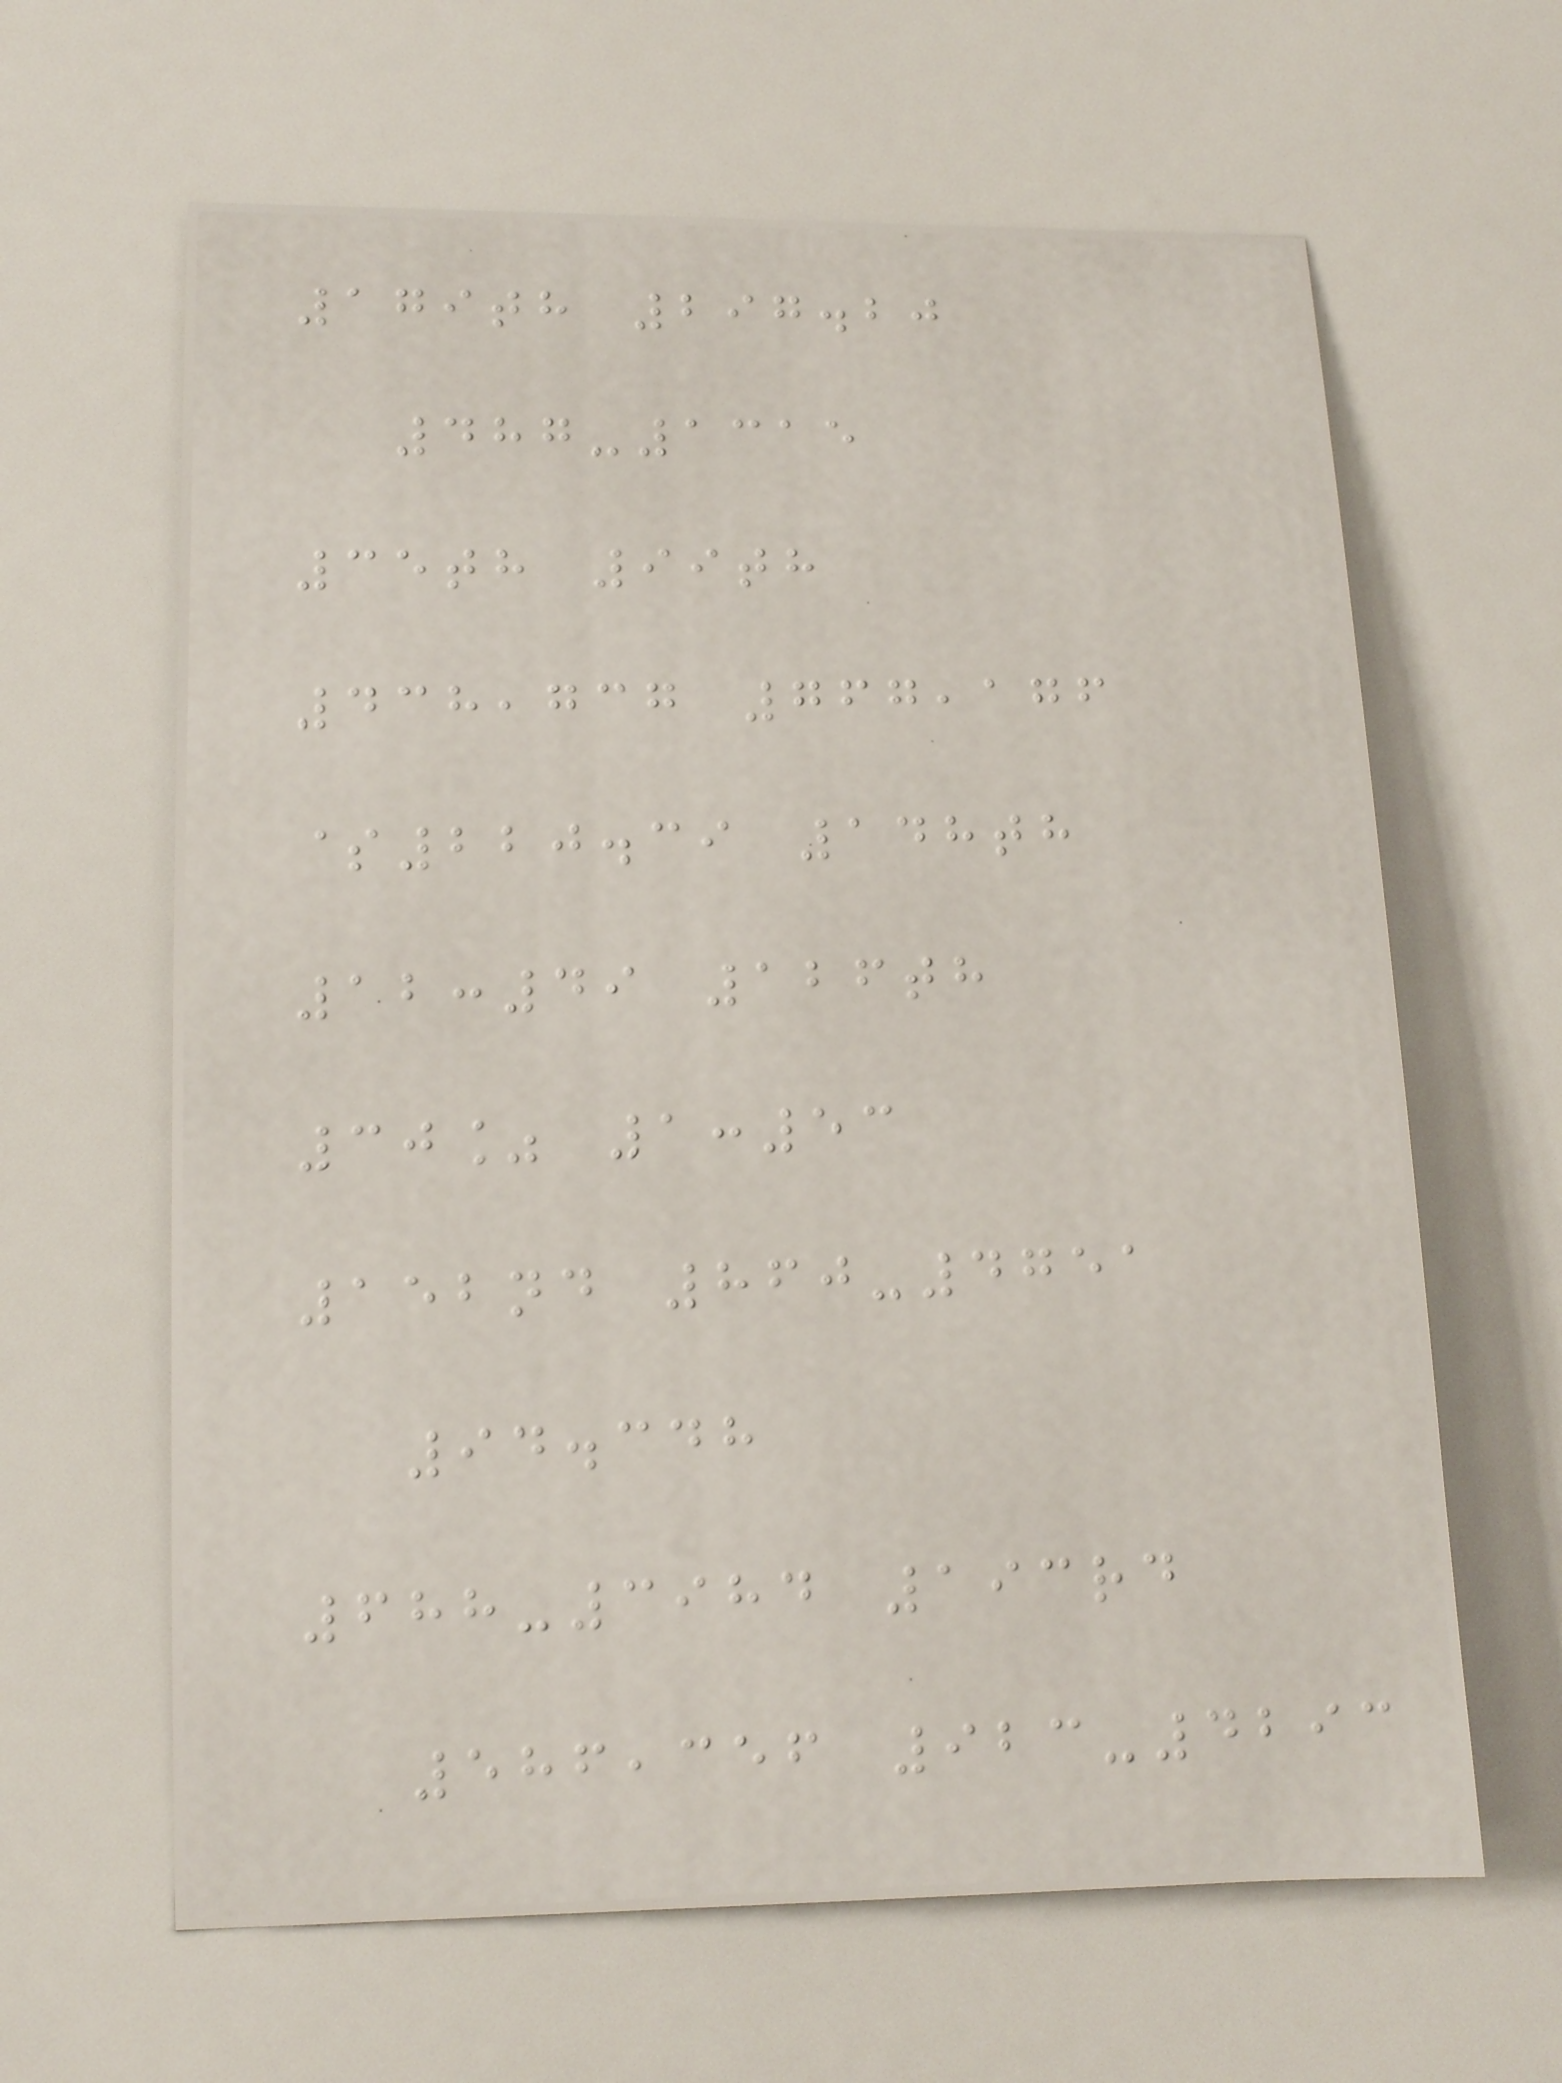179th 297.20
487-1315
35th 99th
438,737 767,176
$220.39 148th
12:49 126th
30% 1:53
152nd 860-4751
94.348
688-3984 193rd
586,356 923-4293
